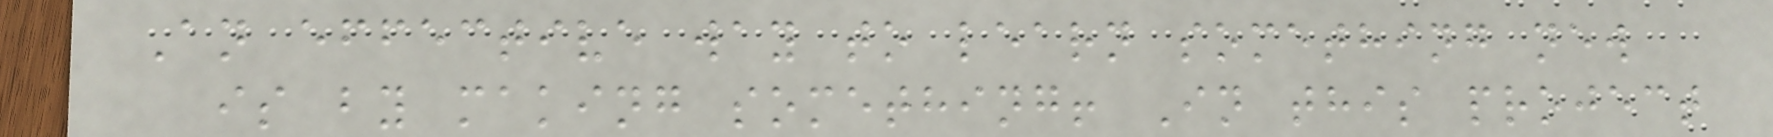An effective way to learn something new
is by making something! In this project
